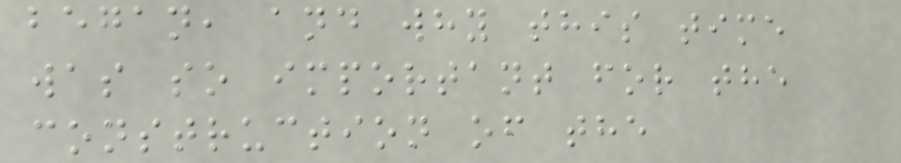began, and why this time
was so important for the
construction of the
